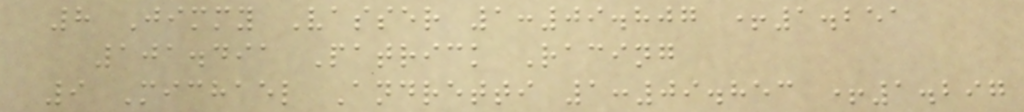8 Jimmy Vasser 1:09.807 +1.251
101.491 Patrick Racing
9 Michael Andretti 1:09.853 +1.297
